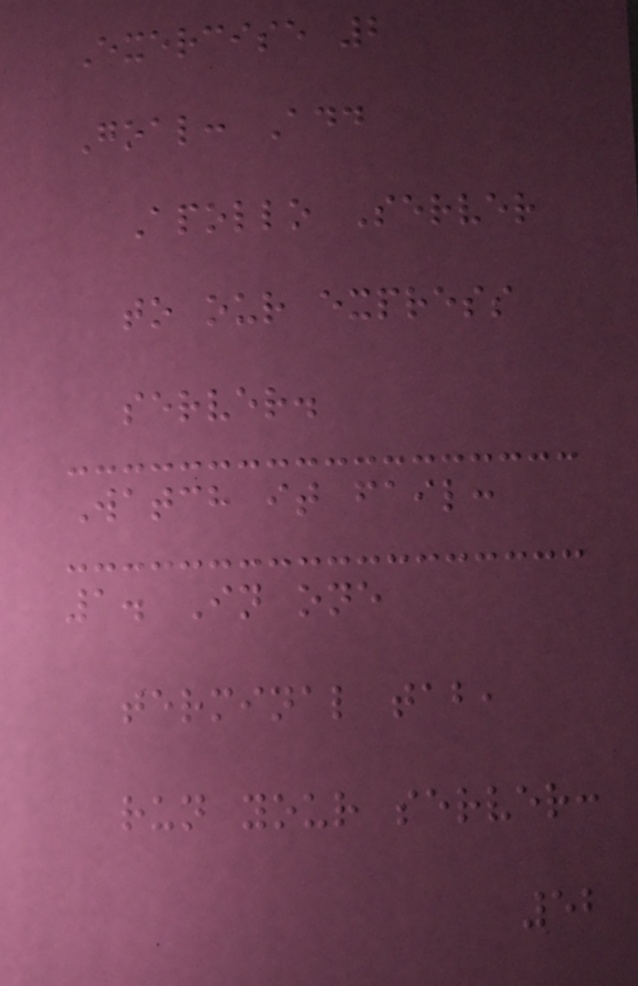Exercise 2
Goal: Add
Apollo Server
to our express
server.
Watch it fail:
1. In one
terminal tab,
run your server:
52
